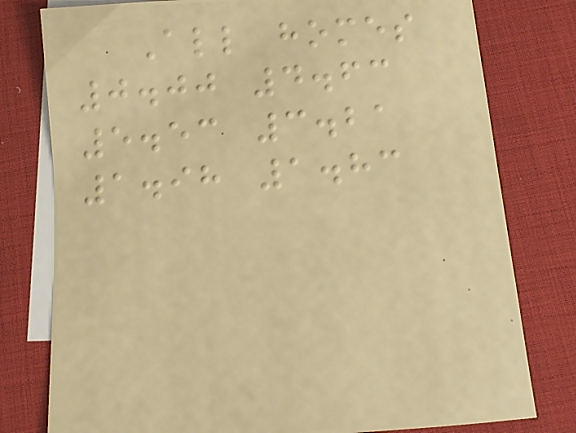All homes
0.00 4.63
5.53 3.21
1.98 1.83
